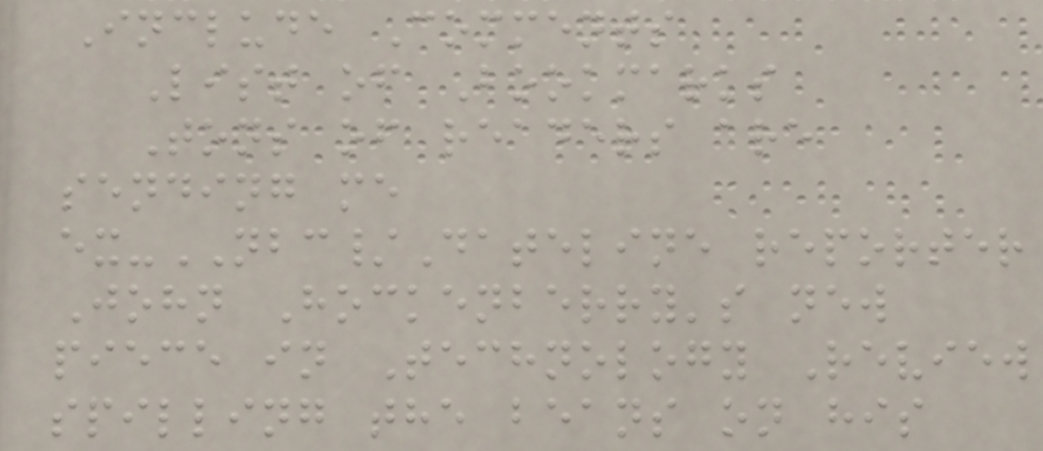Include Comments
List of Bookmarks
Tons of readers are
sending me
ex-NBC/Dateline reporter
John Hockenberry's new
piece in Technology Review
spilling the beans on his
